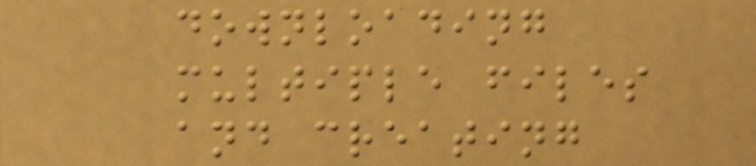downloading
multiple files
and creating
